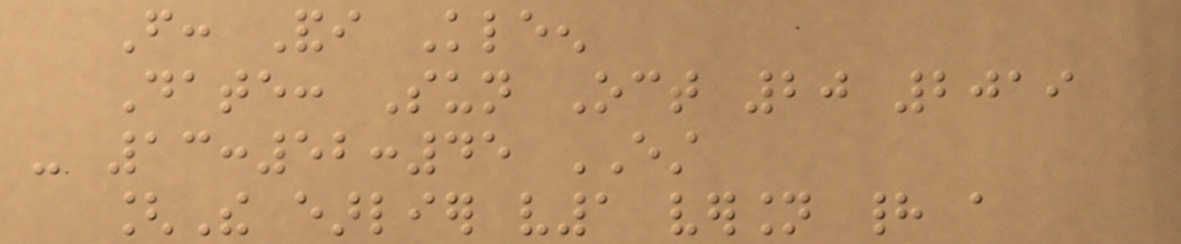From: Andi Kleen
Date: Sun Oct 20 2019
- 13:52:45 EST
[The earlier v1 version had a
